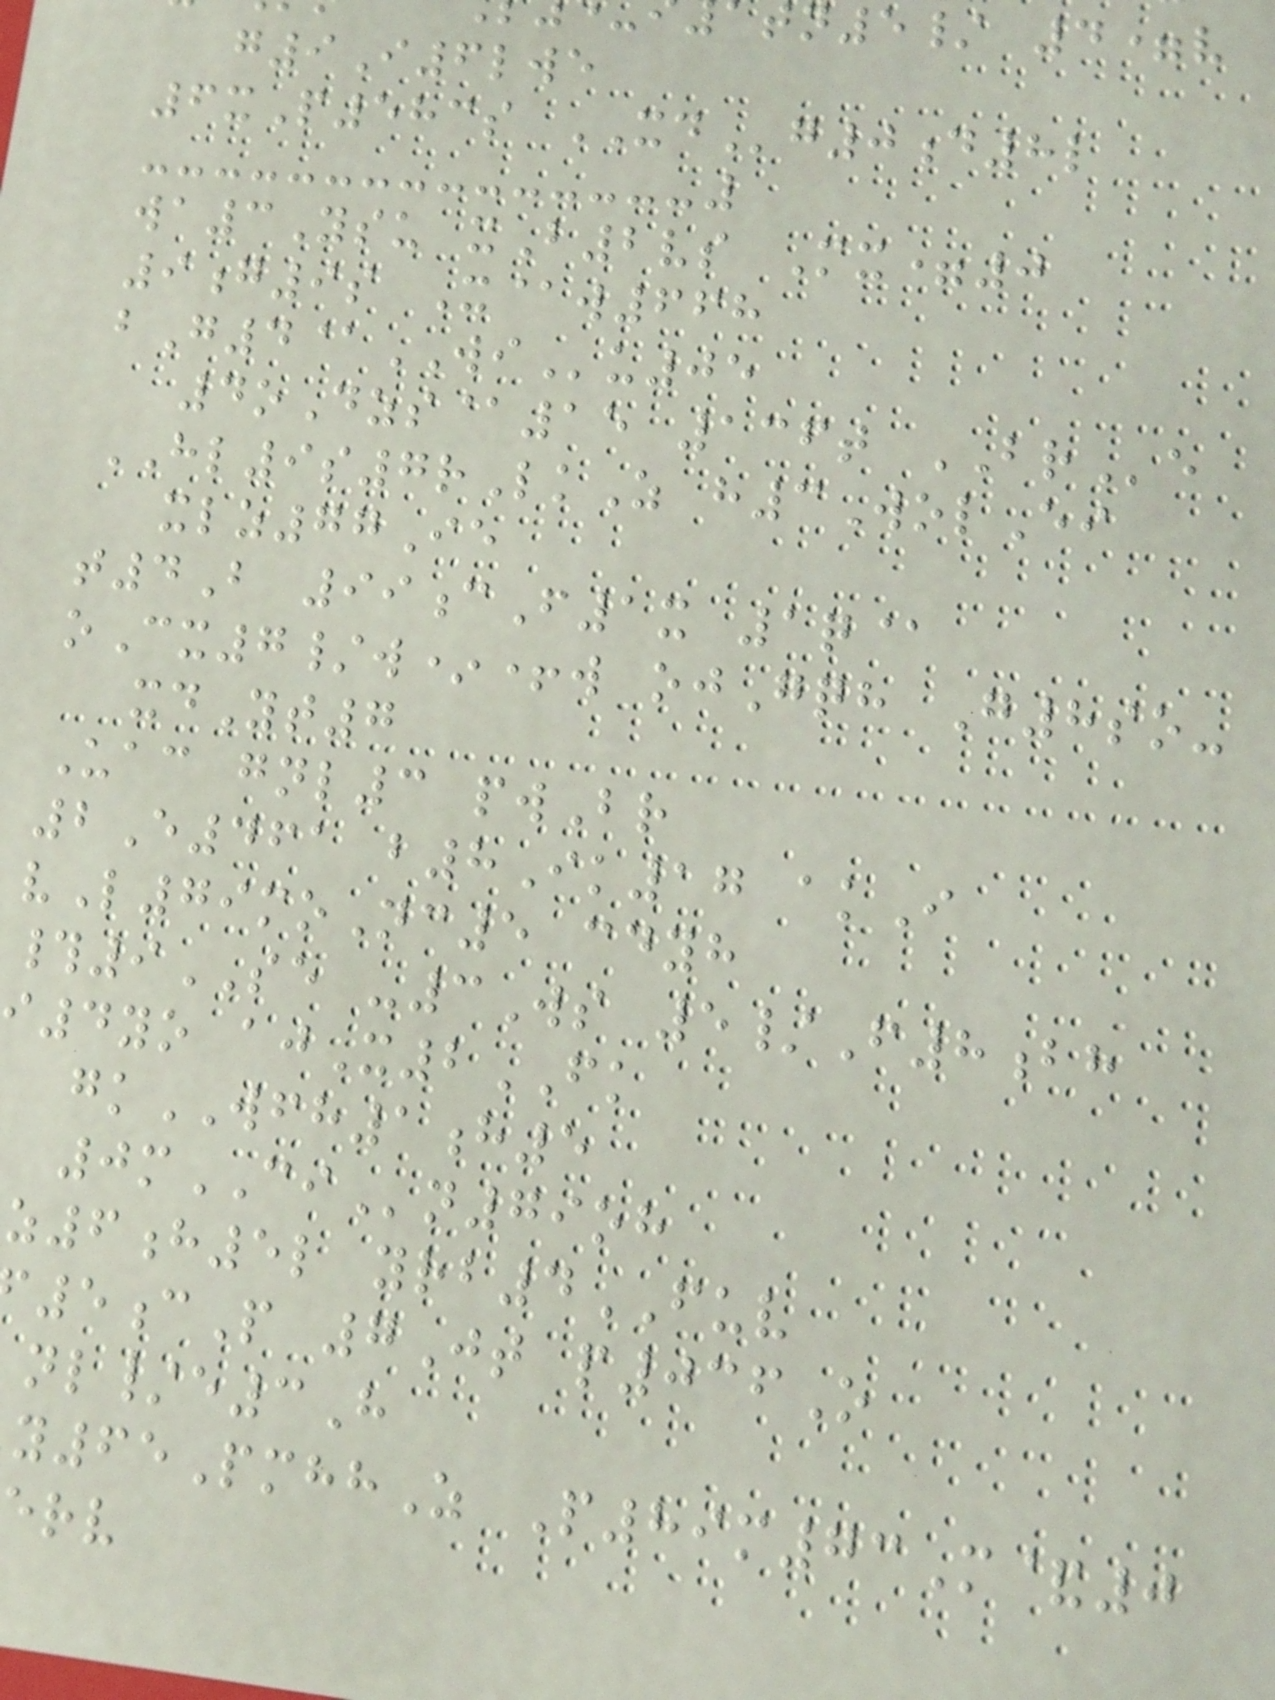tn5/ 4=v
g9I6lwe
6xP583s XDg0d8l
wa3Ysu xB2vs Mx=0
9g9s X@w668
bG4@WIu05
4oDzs@15 136t BRe
HL9s7rLkZ h3WolEi
xlz77Ie
t4B 99cF1x 1q@
oCx7/w*+w ojGqh G8so-
xdYt7
Uac gnl3 pwBr
2E461 b8Ik17 akI
vL79moNc5 cdyh
#9SE -3Ws 5/F8bh
4yo ajX2FK
gkWFH1h5
0mCIn79oh
z6h5l yrb4FUV
5cP 7Jt p036O
nl/e3H
65PmhhZ P89m73M&0
erv
